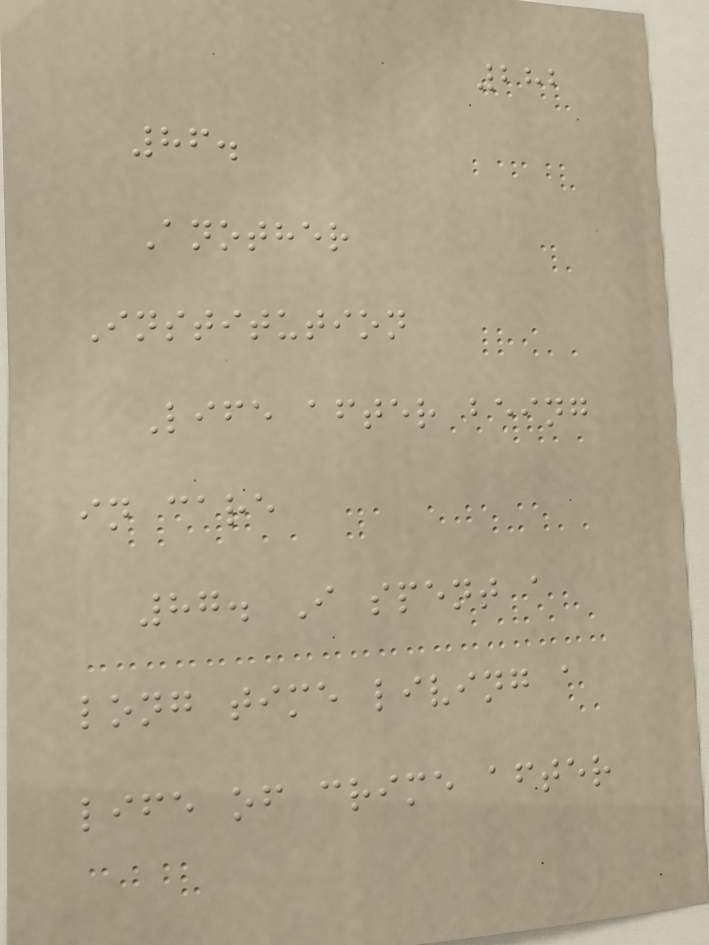282
86.
Another
Institution
Life after being
in care
87. I spent a
long time living a
life of crime after
